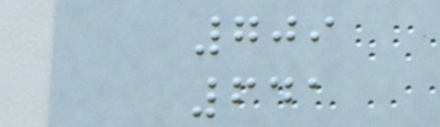709
641
